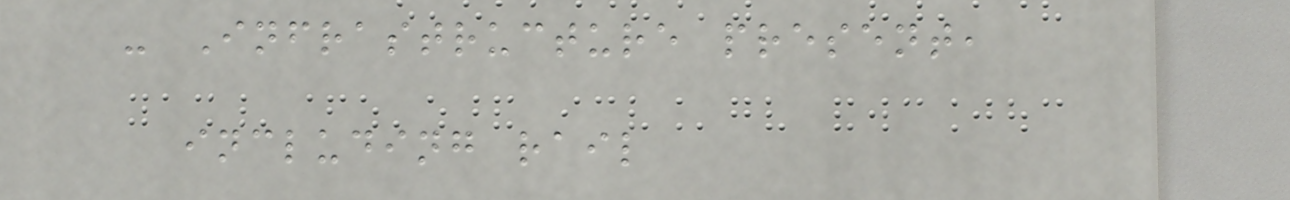- Infrastructure present,
including rail
